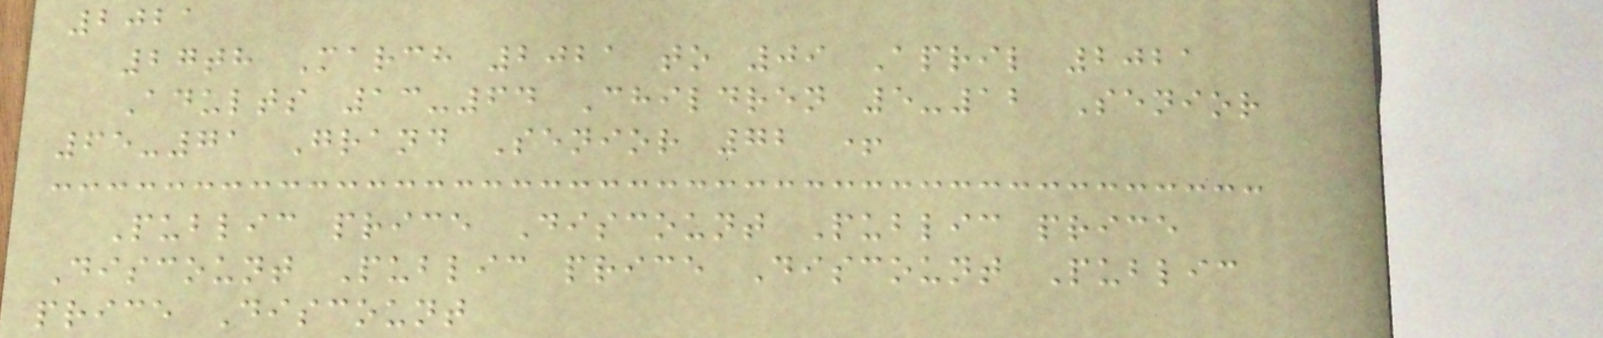2021
27th March 2021 to 09 April 2021
Adults 13-64 Children 5-12 Senior
65-71 Grand Senior 72 +
Public price Discount Public price
Discount Public price Discount Public
price Discount
